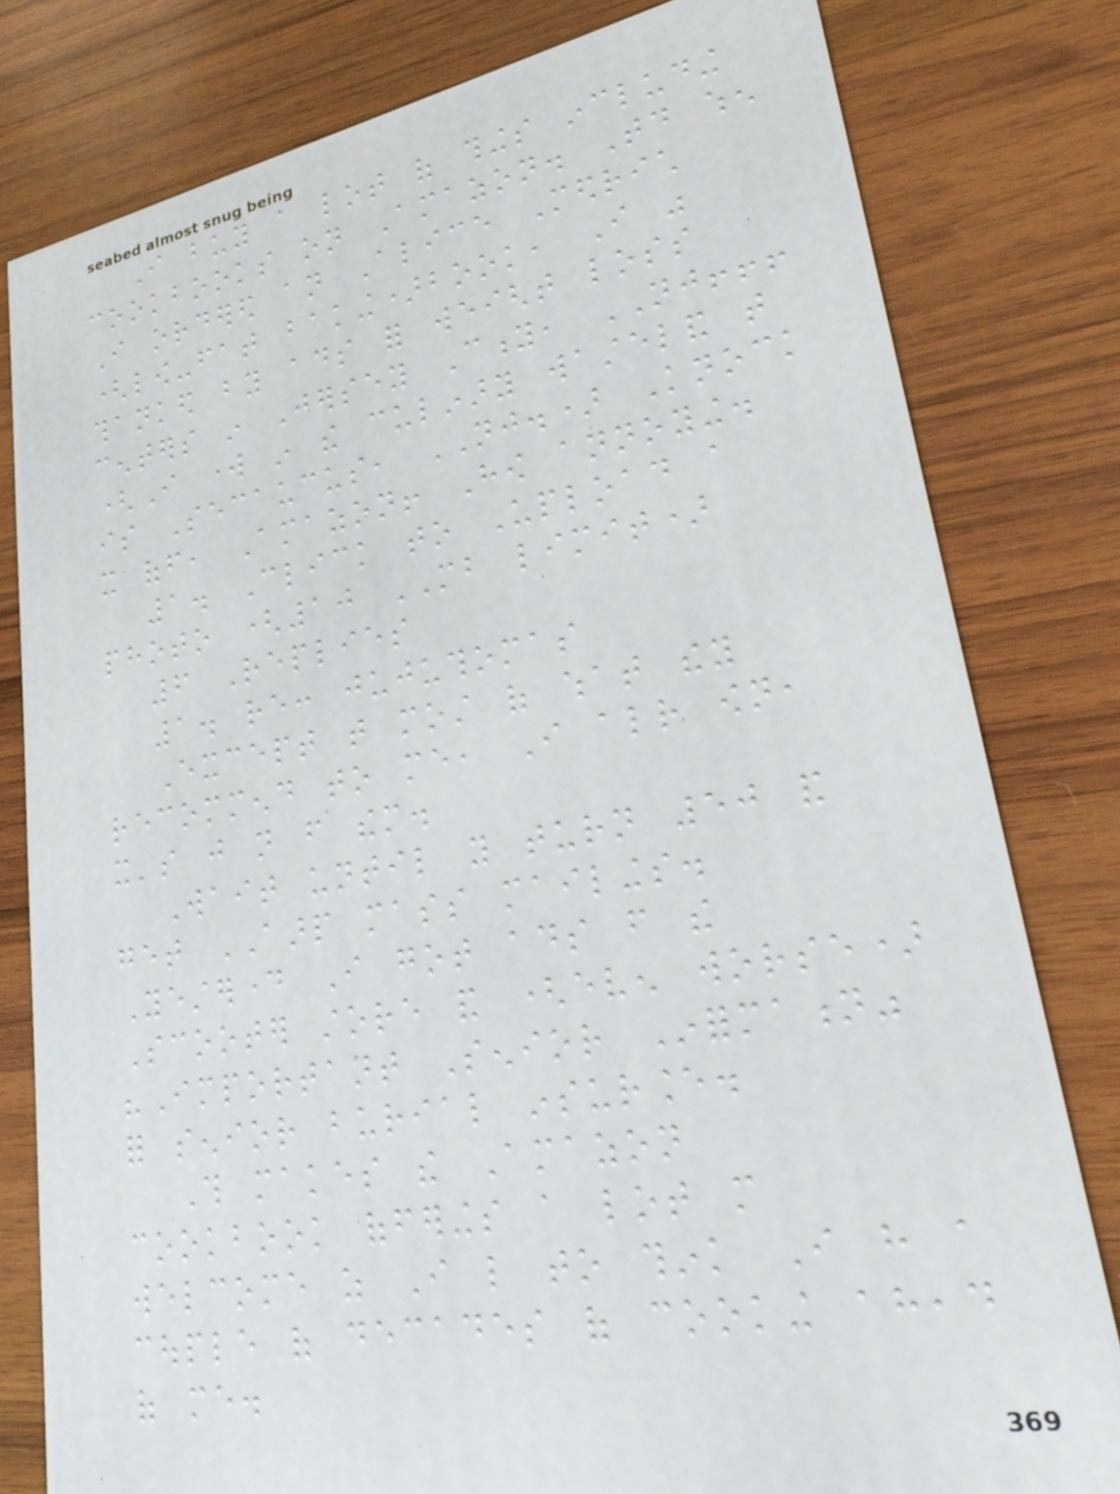I buy a lot of things including
cookbooks on Amazon. Today when
I ordered an Alice Medrich
(low-fat baking)book, I was
thanked by ads for weight loss
centers in Jersey City, NJ!!!
(I work in the culinary wasteland that
is Secaucus, NJ.) Knock
it off, Amazon! How annoying.
1. Click to Upload a
photo (10 MB limit)
6 Replies
1. re: jujuthomas
Except that most of what they
recommend to me, I already own,
it's just not from them.
Wait until you turn 50 and
get AARP mass mailings.
Yesterday I got ads from the
Scooter store and (even worse)
"Important Senior Information"
for senior burial insurance.
This makes the Amazon
cookbook offerings a lot more
welcome as I like to think I have a
couple of decades of cooking ahead
of me.
